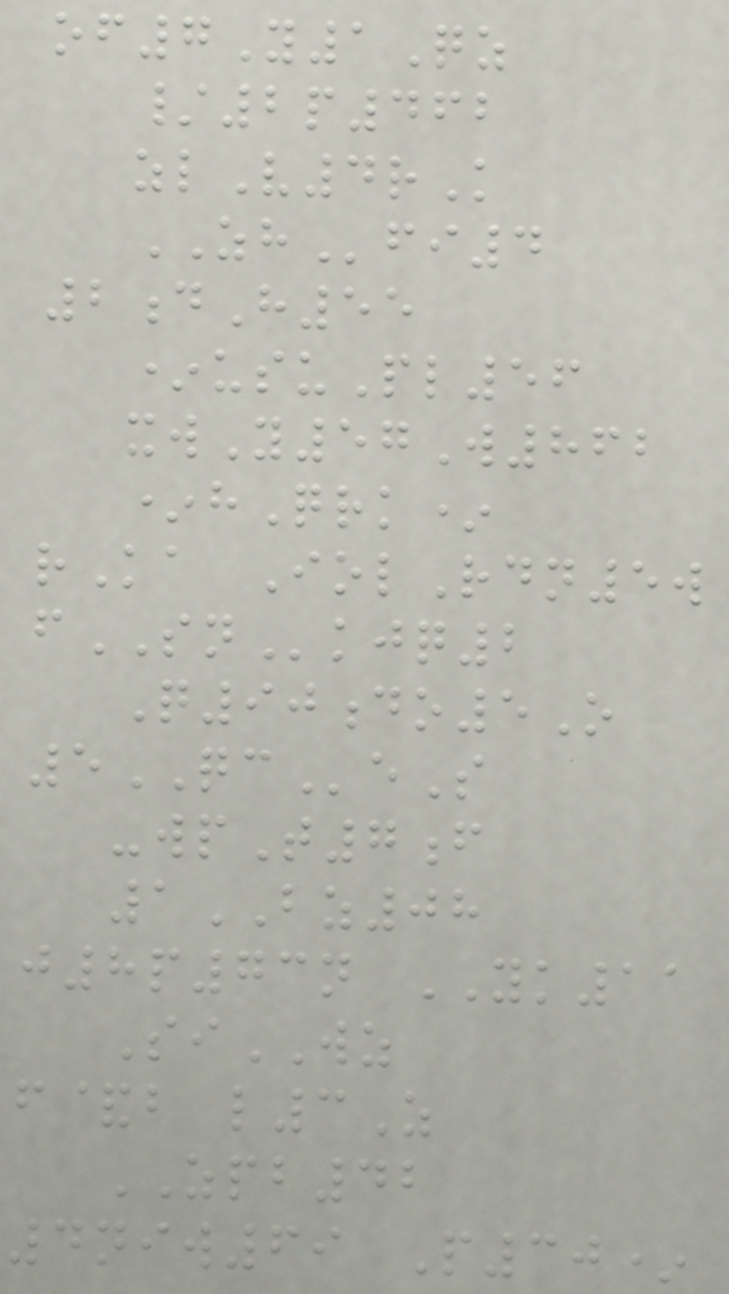of7Y1Qz
/2p462
zlV4rK
ZHfi4
2dH55
*usuPl56
xwY57W862
*hQrk*
rKa IolRdn5w
fSNkjq2
Q90do5O
5QCeS
-wpT7f
1BZ08
j8p73n YK11
SiWZ
f&b l3Z
ZPB42
4niw69 P30*
